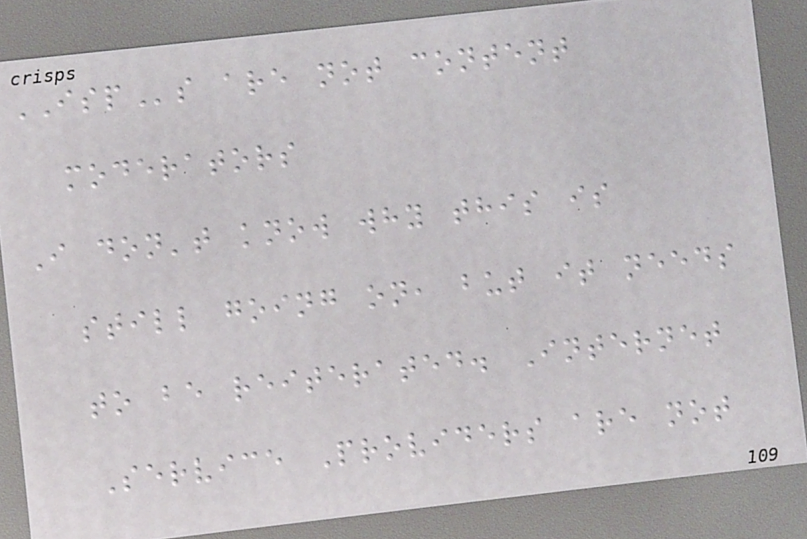ISPs are not content
moderators
I don't know why this is
still going on, but it needs
to be reiterated. Internet
Service Providers are not
